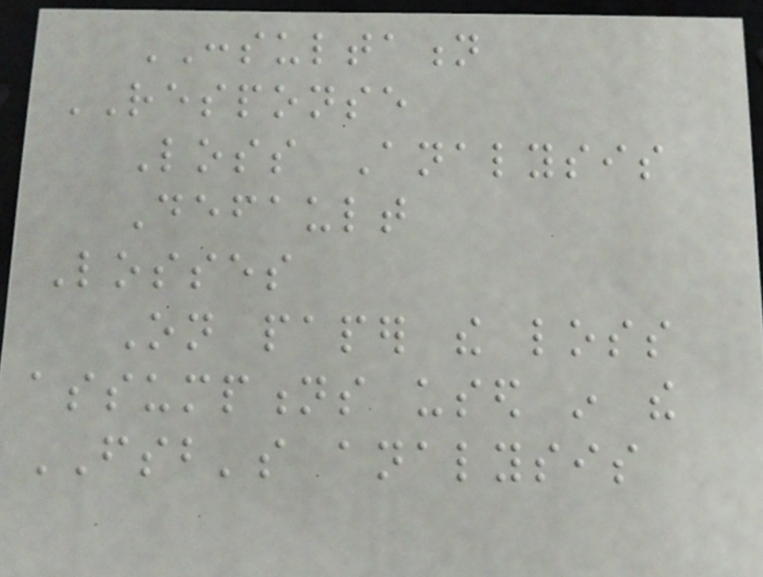CONSULTATION
RESPONSE
Loss Analysis
Default
Losses
On paper the loss
assumptions used in the
FSB's analysis
